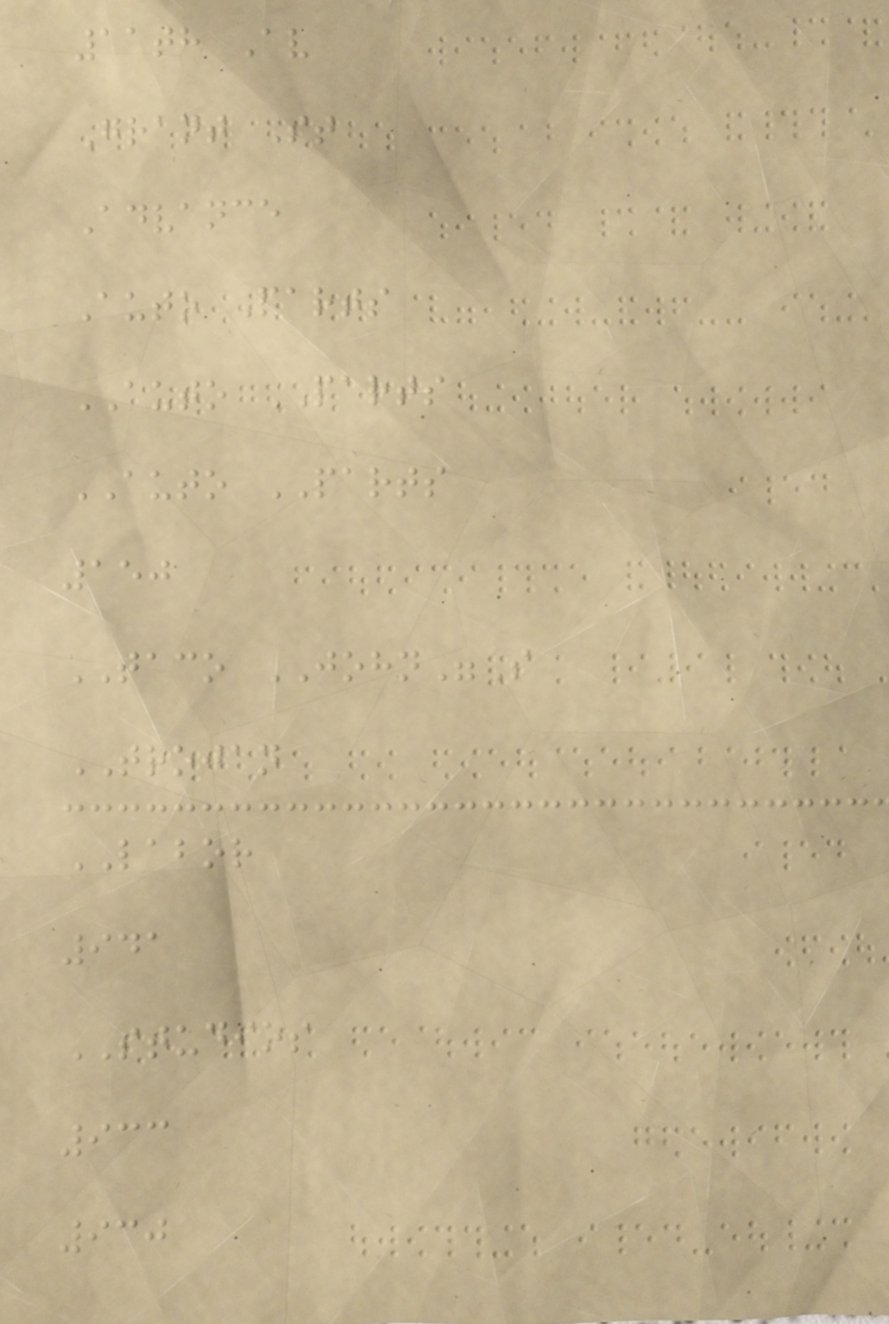11th Av
Grant St
Advance
Auto Parts
AUTO PARTS
AUTO PARTS
150
TACO JOHN"S
TROJAN
LABOR
941
STUDIOS
933
930
